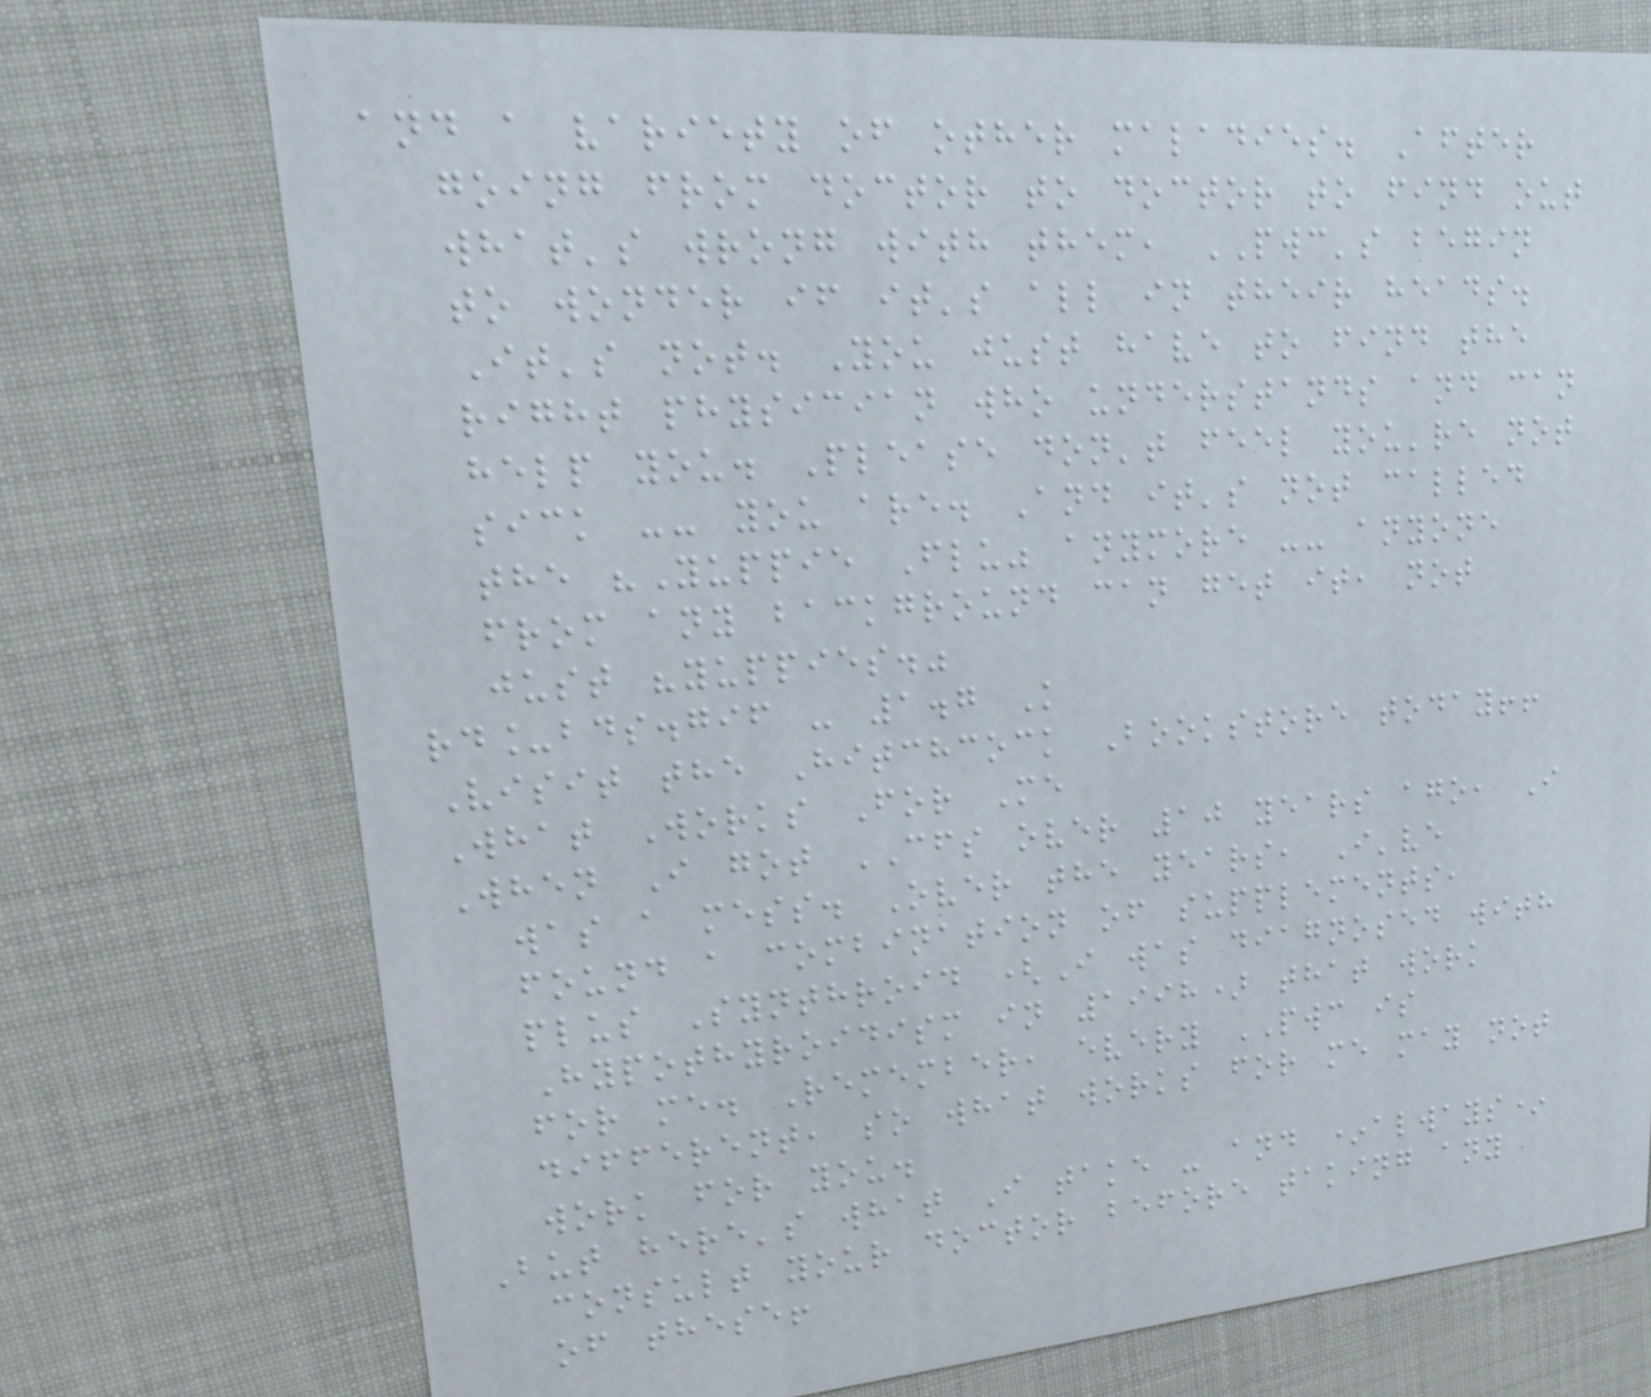and a variety of other maladies. After
going from doctor to doctor to find out
what's wrong with them, PWC's begin
to wonder if it's all in their heads.
It's not. You just have to find the
right physician who understands and can
help you. Please don't feel you're not
sick -- you are. And it's not called
the "Yuppie Flu" anymore -- anyone
from any background can get it, not
just "yuppies."
rd_bds.gif - 1.7 K
Visit the Hitchcock Bookstore today!!
What Works For Me
When I got CFS over 10 years ago, I
was a mess. Over the years, I've
found a combination of supplements,
plus Synthroid (I was diagnosed with
Hypothyroidism in 1998) that work
for me. Remember, every PWC is
different, so what works for me may not
work for you.
But here's what I take - and *always*
consult your doctor before taking any
of these!
